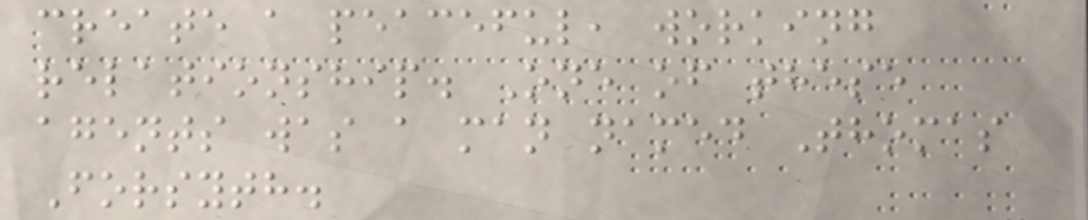create a peaceful, working
relationship. One of these
agents was a man named Thomas
Forsyth.
